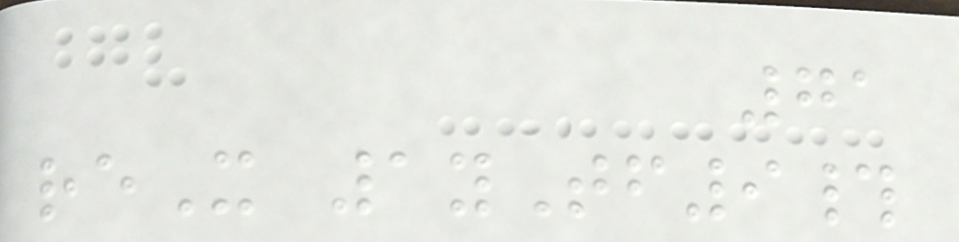71
reX 1yTf9#
